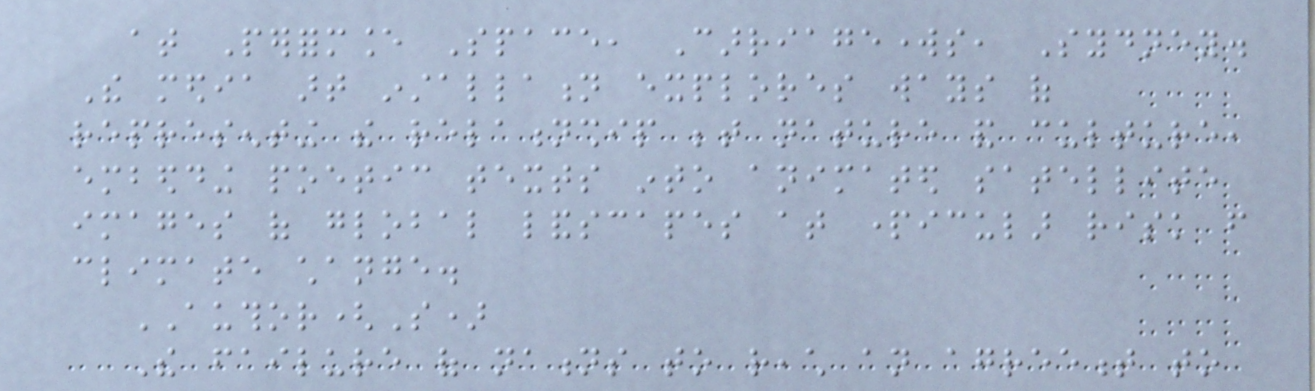at Performance Space, Carriageworks, Sydney.
The media art installation explores ways of
representing the relationship between nature and culture,
embedding poetic texts into animated satellite
images of global landscapes at particular risk from
climate change.
AUTHOR(S)
The failure of nations to reach an agreement to
